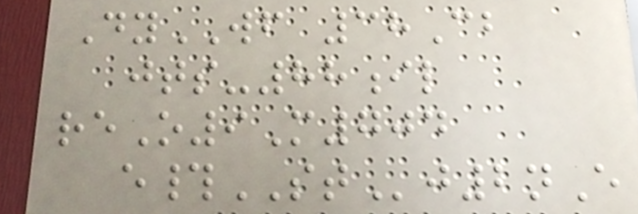DyWF 38Cb
jts-88il
reO9M704
e#STj2nE
